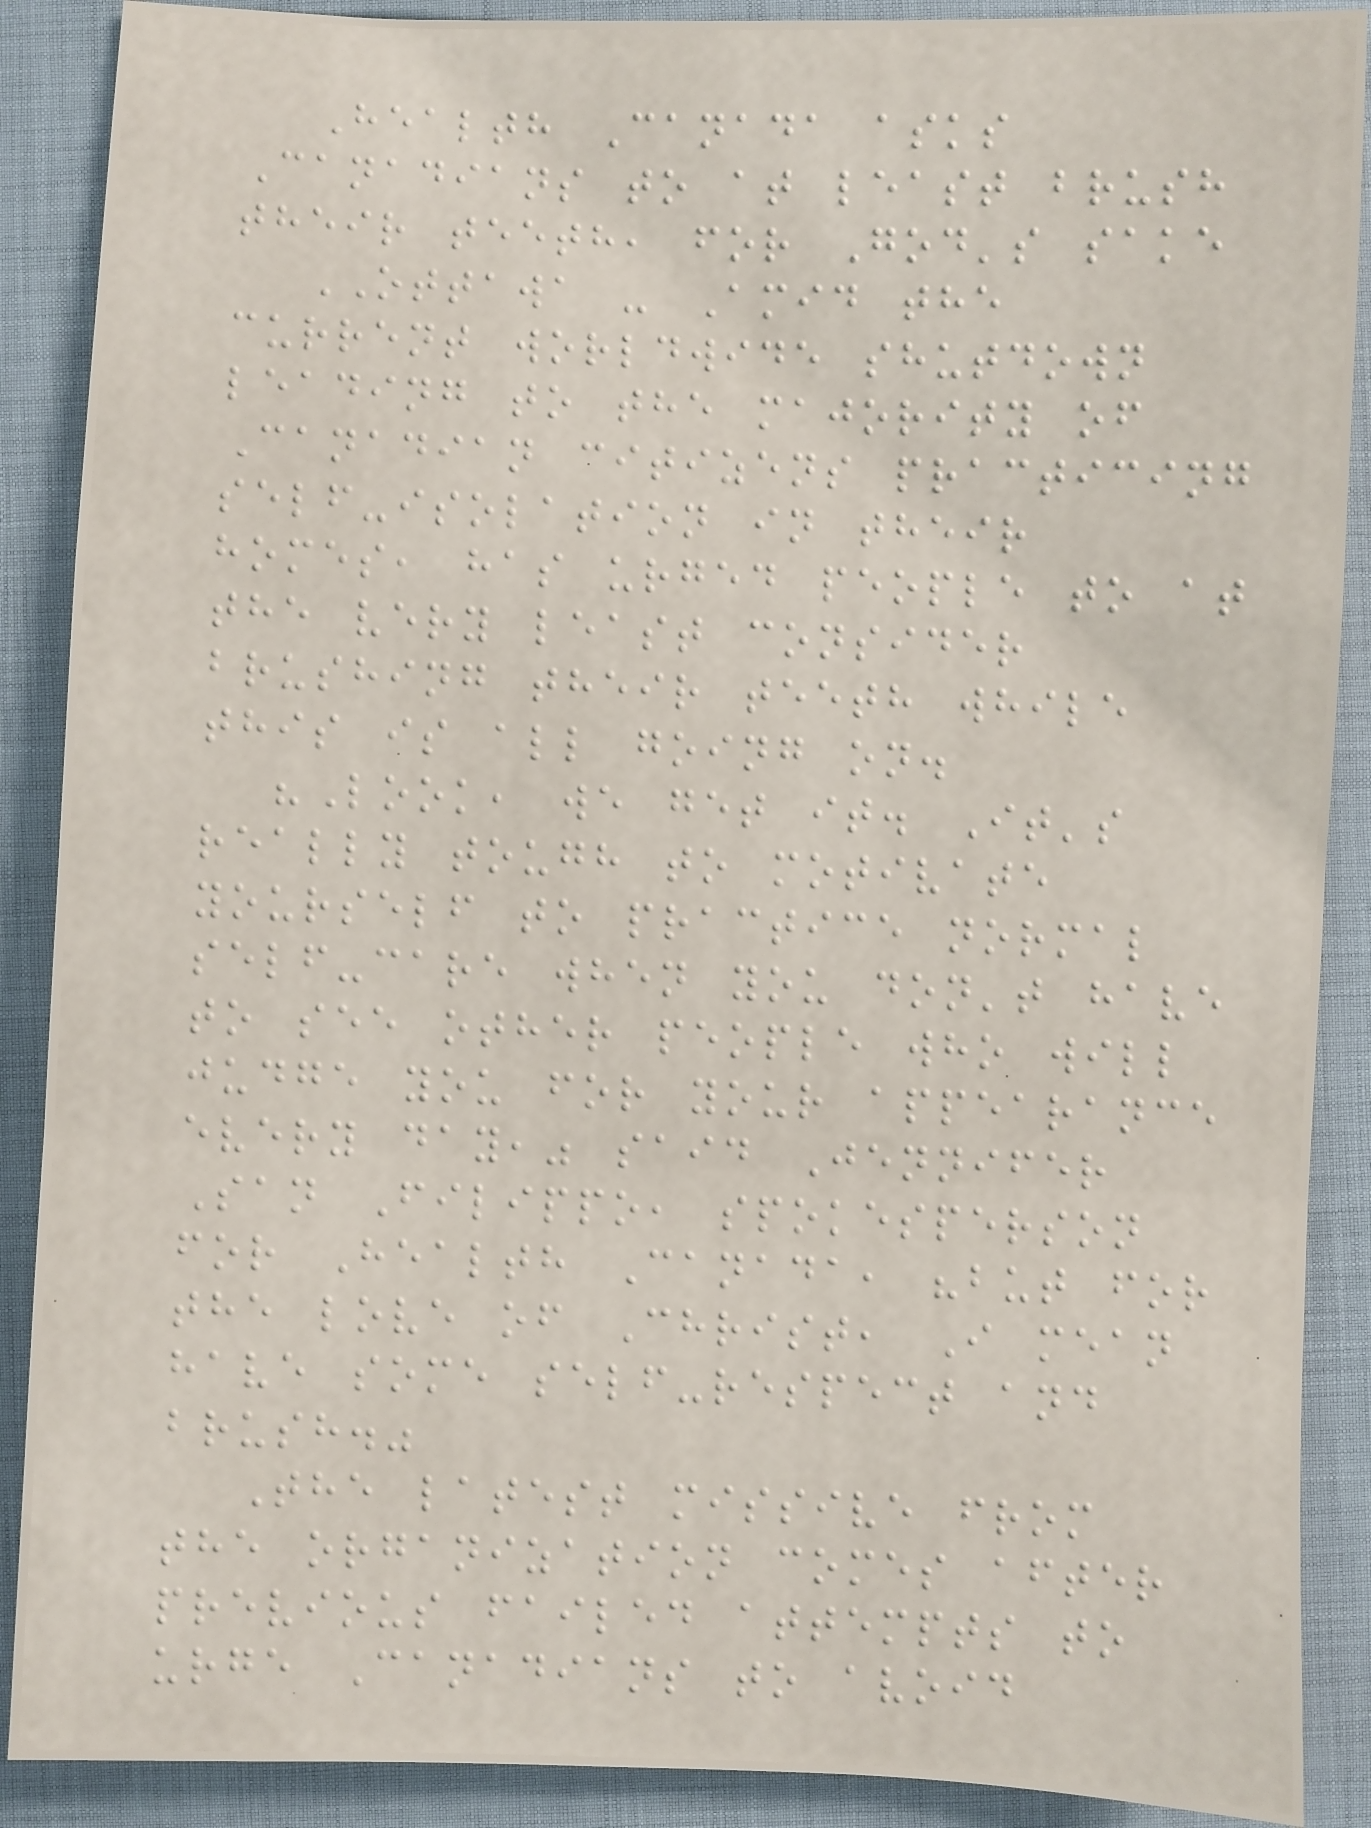Health Canada asks
Canadians to at least brush
their teeth, for God's sake
OTTAWA - Amid the
current worldwide shutdown
leading to the majority of
Canadian citizens practicing
self-isolation in their
homes, has urged people to at
the very least consider
brushing their teeth while
this is all going on.
"Look, we get it. It's
really tough to motivate
yourself to practice normal
self-care when you don't have
to see other people who will
judge you for your appearance
every day," said Jennifer
San Filippo, spokesperson
for Health Canada, "but for
the love of Christ, I mean
have some self-respect and
brush."
The latest missive from
the organization comes after
previous failed attempts to
urge Canadians to avoid
